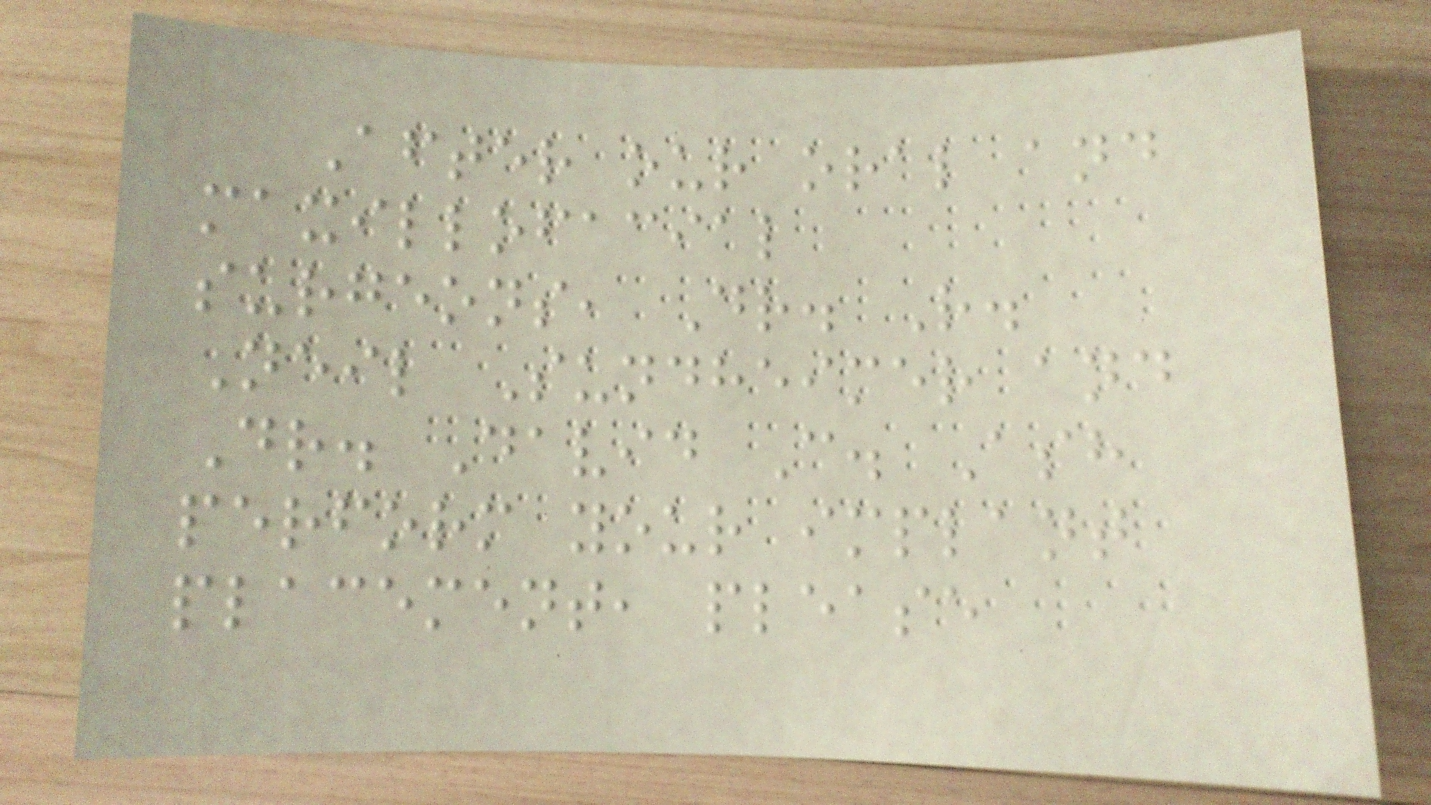After our oral and
maxillofacial
surgeons, Dr. R.
Neil Sundheimer and
Dr. David C. Ash
perform your implant
placement, please
